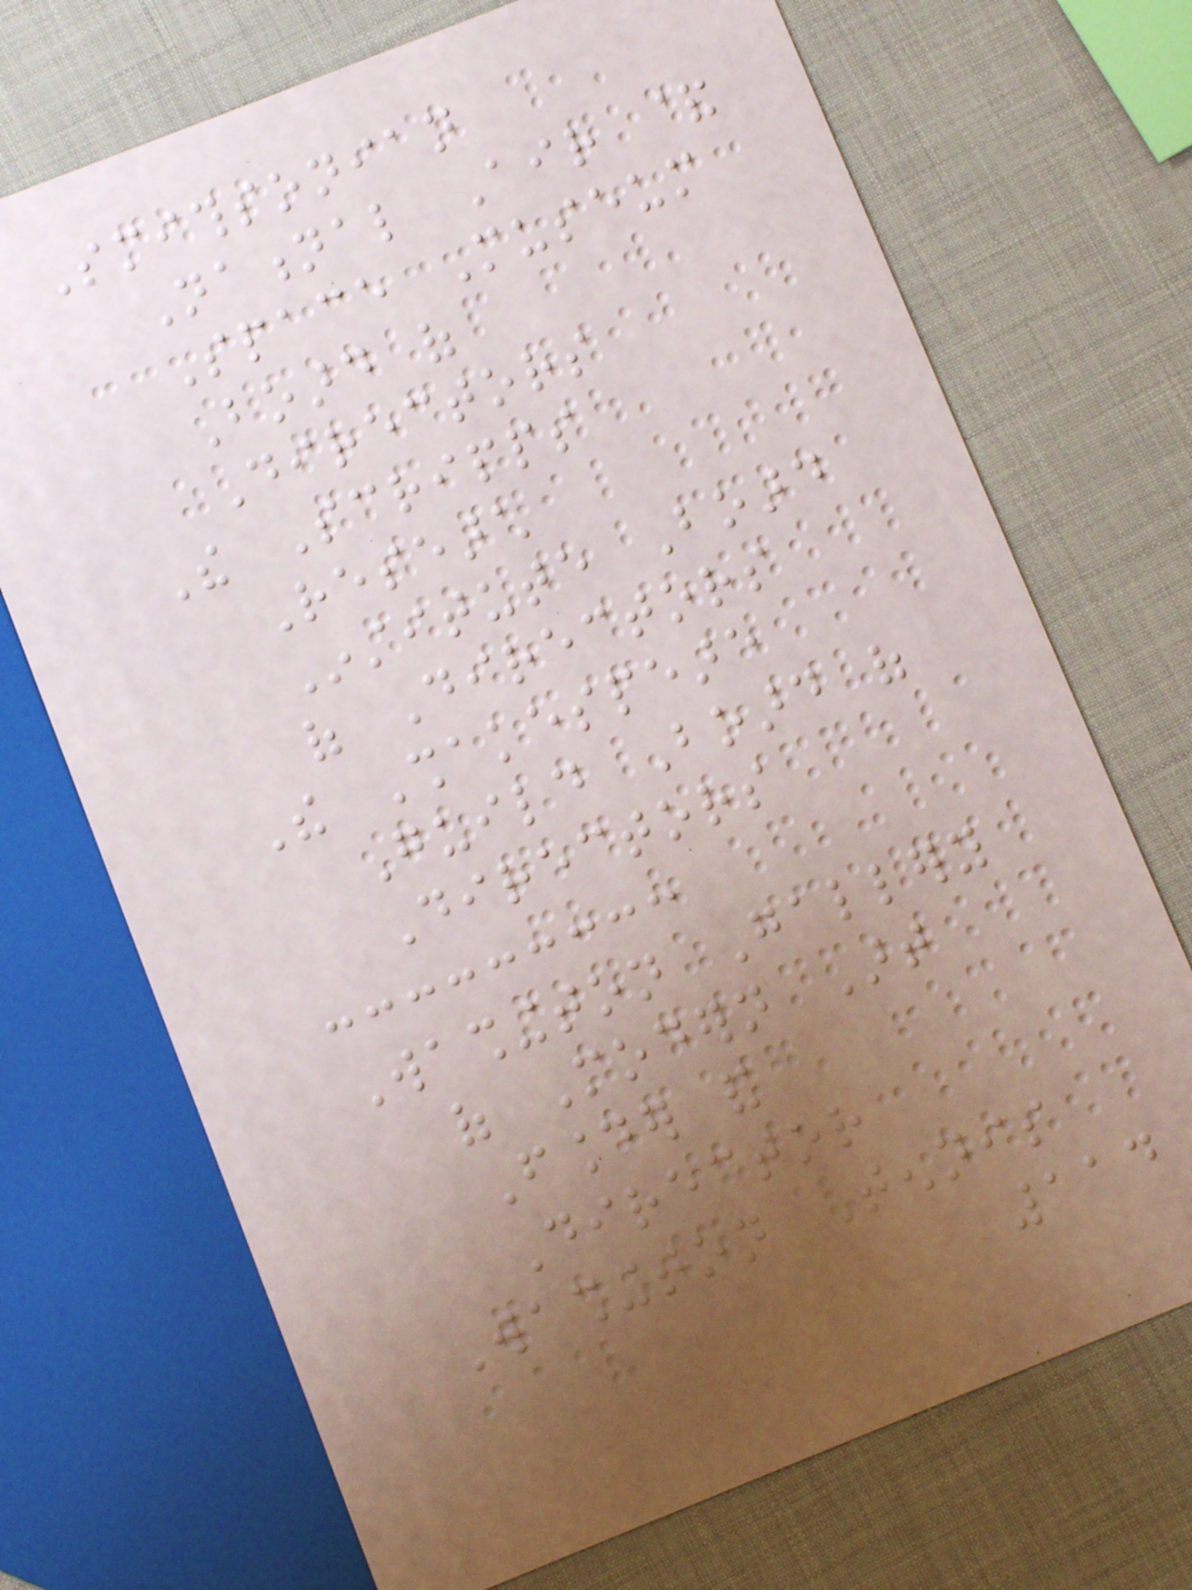Smithsonian
National Air &
Space Museum
Board of
Directors
The Scripps
Research
Institute Board
of Directors
The Shakespeare
Guild Board of
Directors
Washington Gallery
of Modern Art
Founder and
Director
Washington Tennis
114
